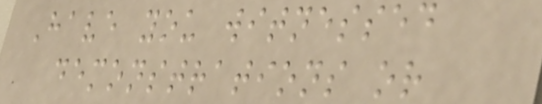Have you witnessed
demonstrations or
